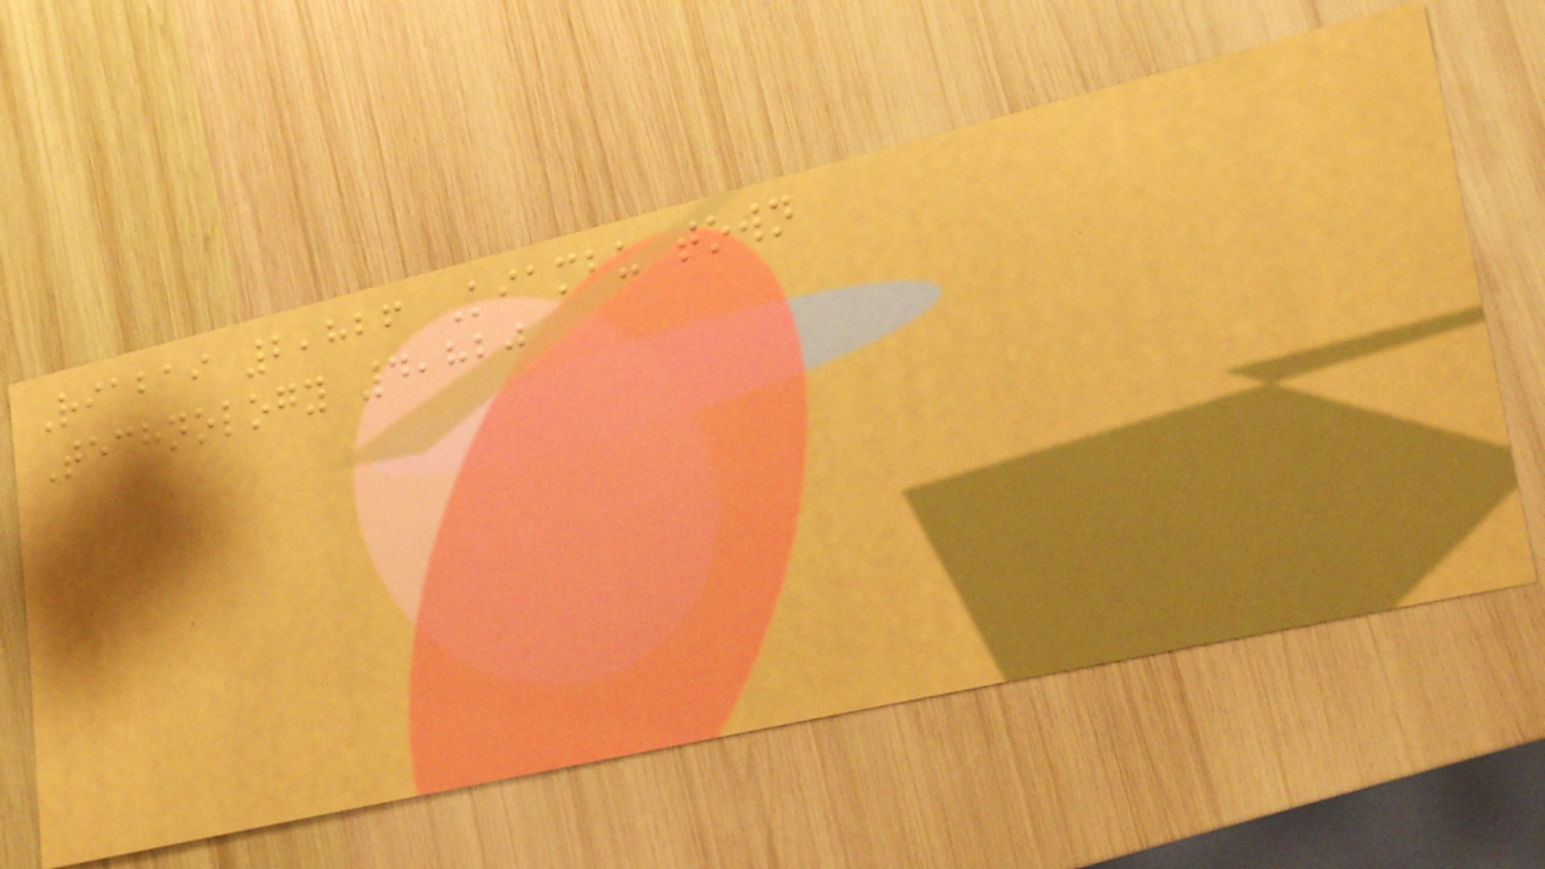Riabai 2,826 Kiambu town
Technology 4,820
